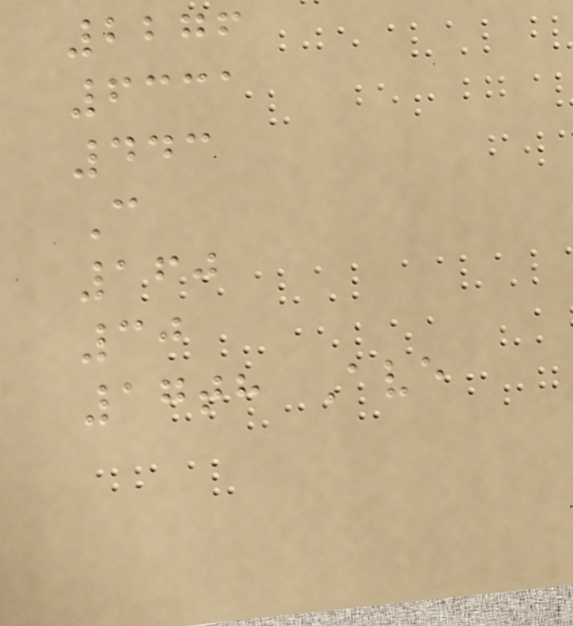2276
6331
443
C
160
30
17th Ave
